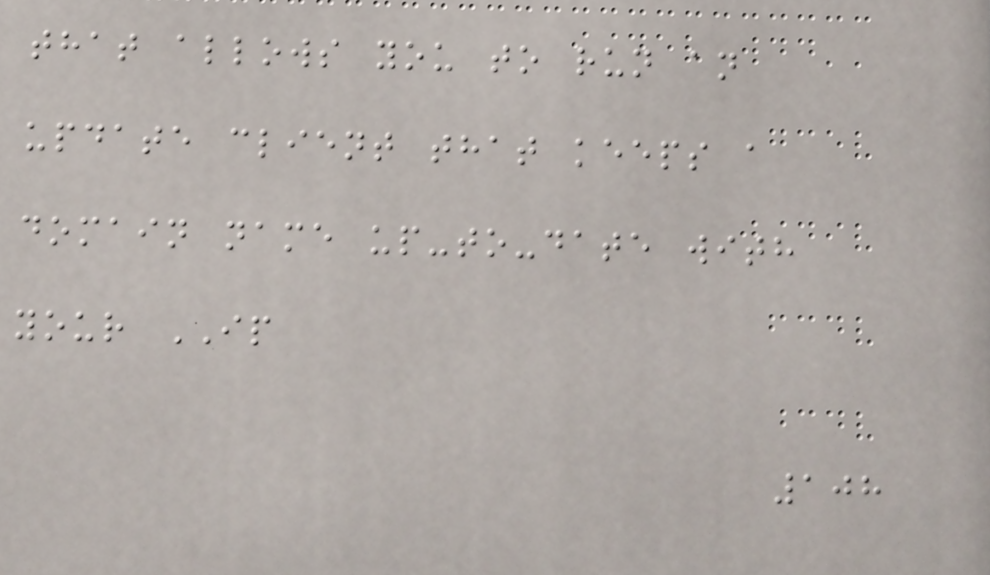that allows you to run an
update client that keeps a
domain name up-to-date with
your IP
108
